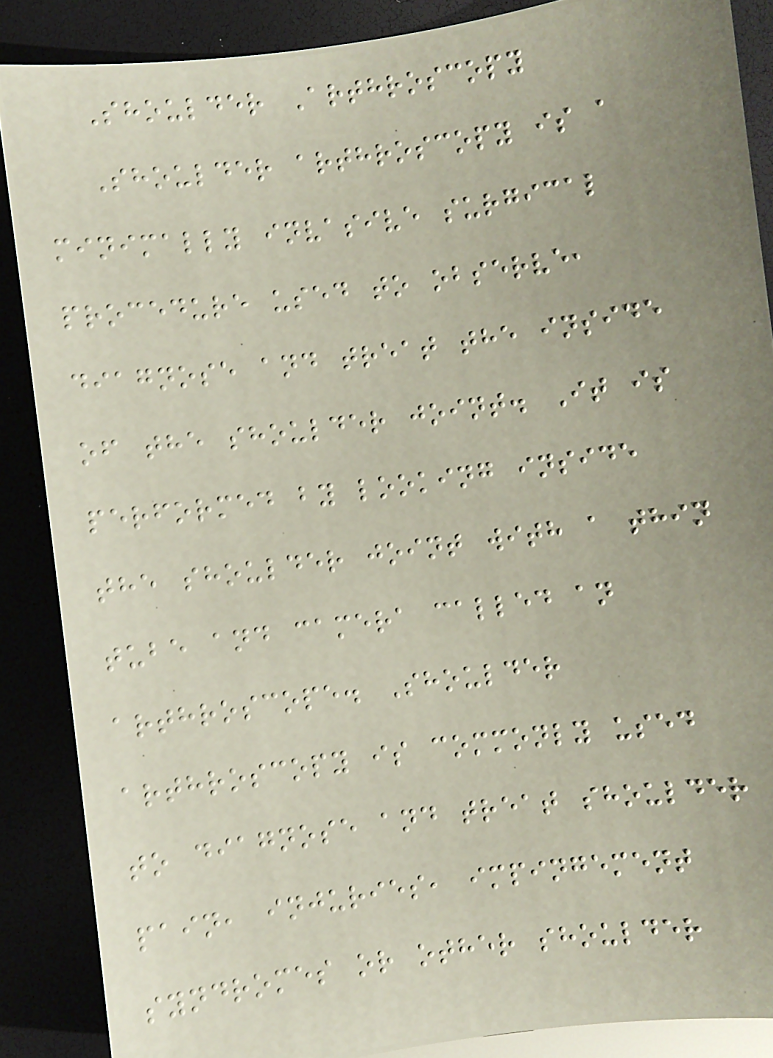Shoulder Arthroscopy
Shoulder arthroscopy is a
minimally invasive surgical
procedure used to observe,
diagnose and treat the inside
of the shoulder joint. It is
performed by looking inside
the shoulder joint with a thin
tube and camera called an
arthroscope. Shoulder
arthroscopy is commonly used
to diagnose and treat shoulder
pain, injuries, impingement
syndromes or other shoulder
